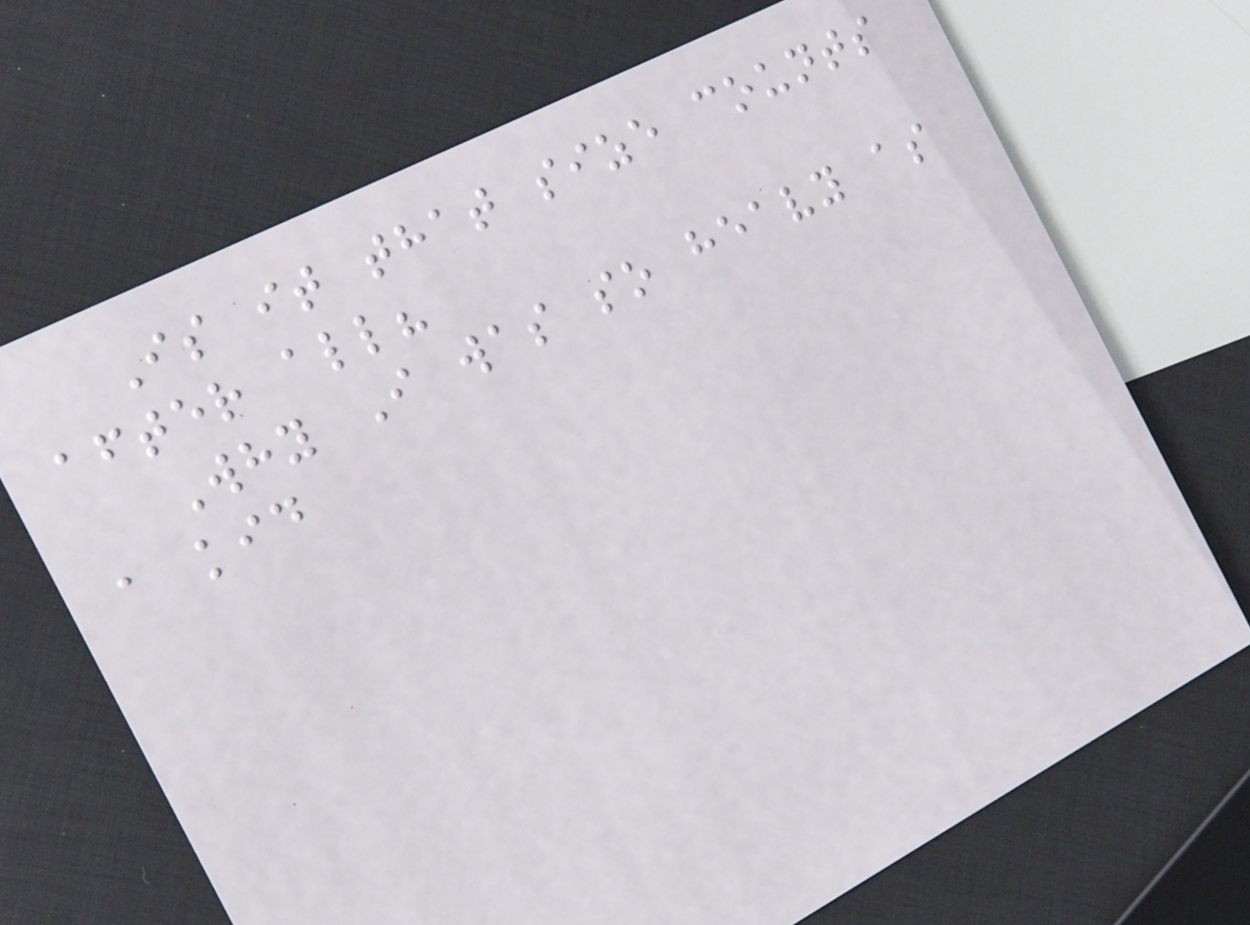Is it that size counts
after all?
Why I was so heavy as
a kid
